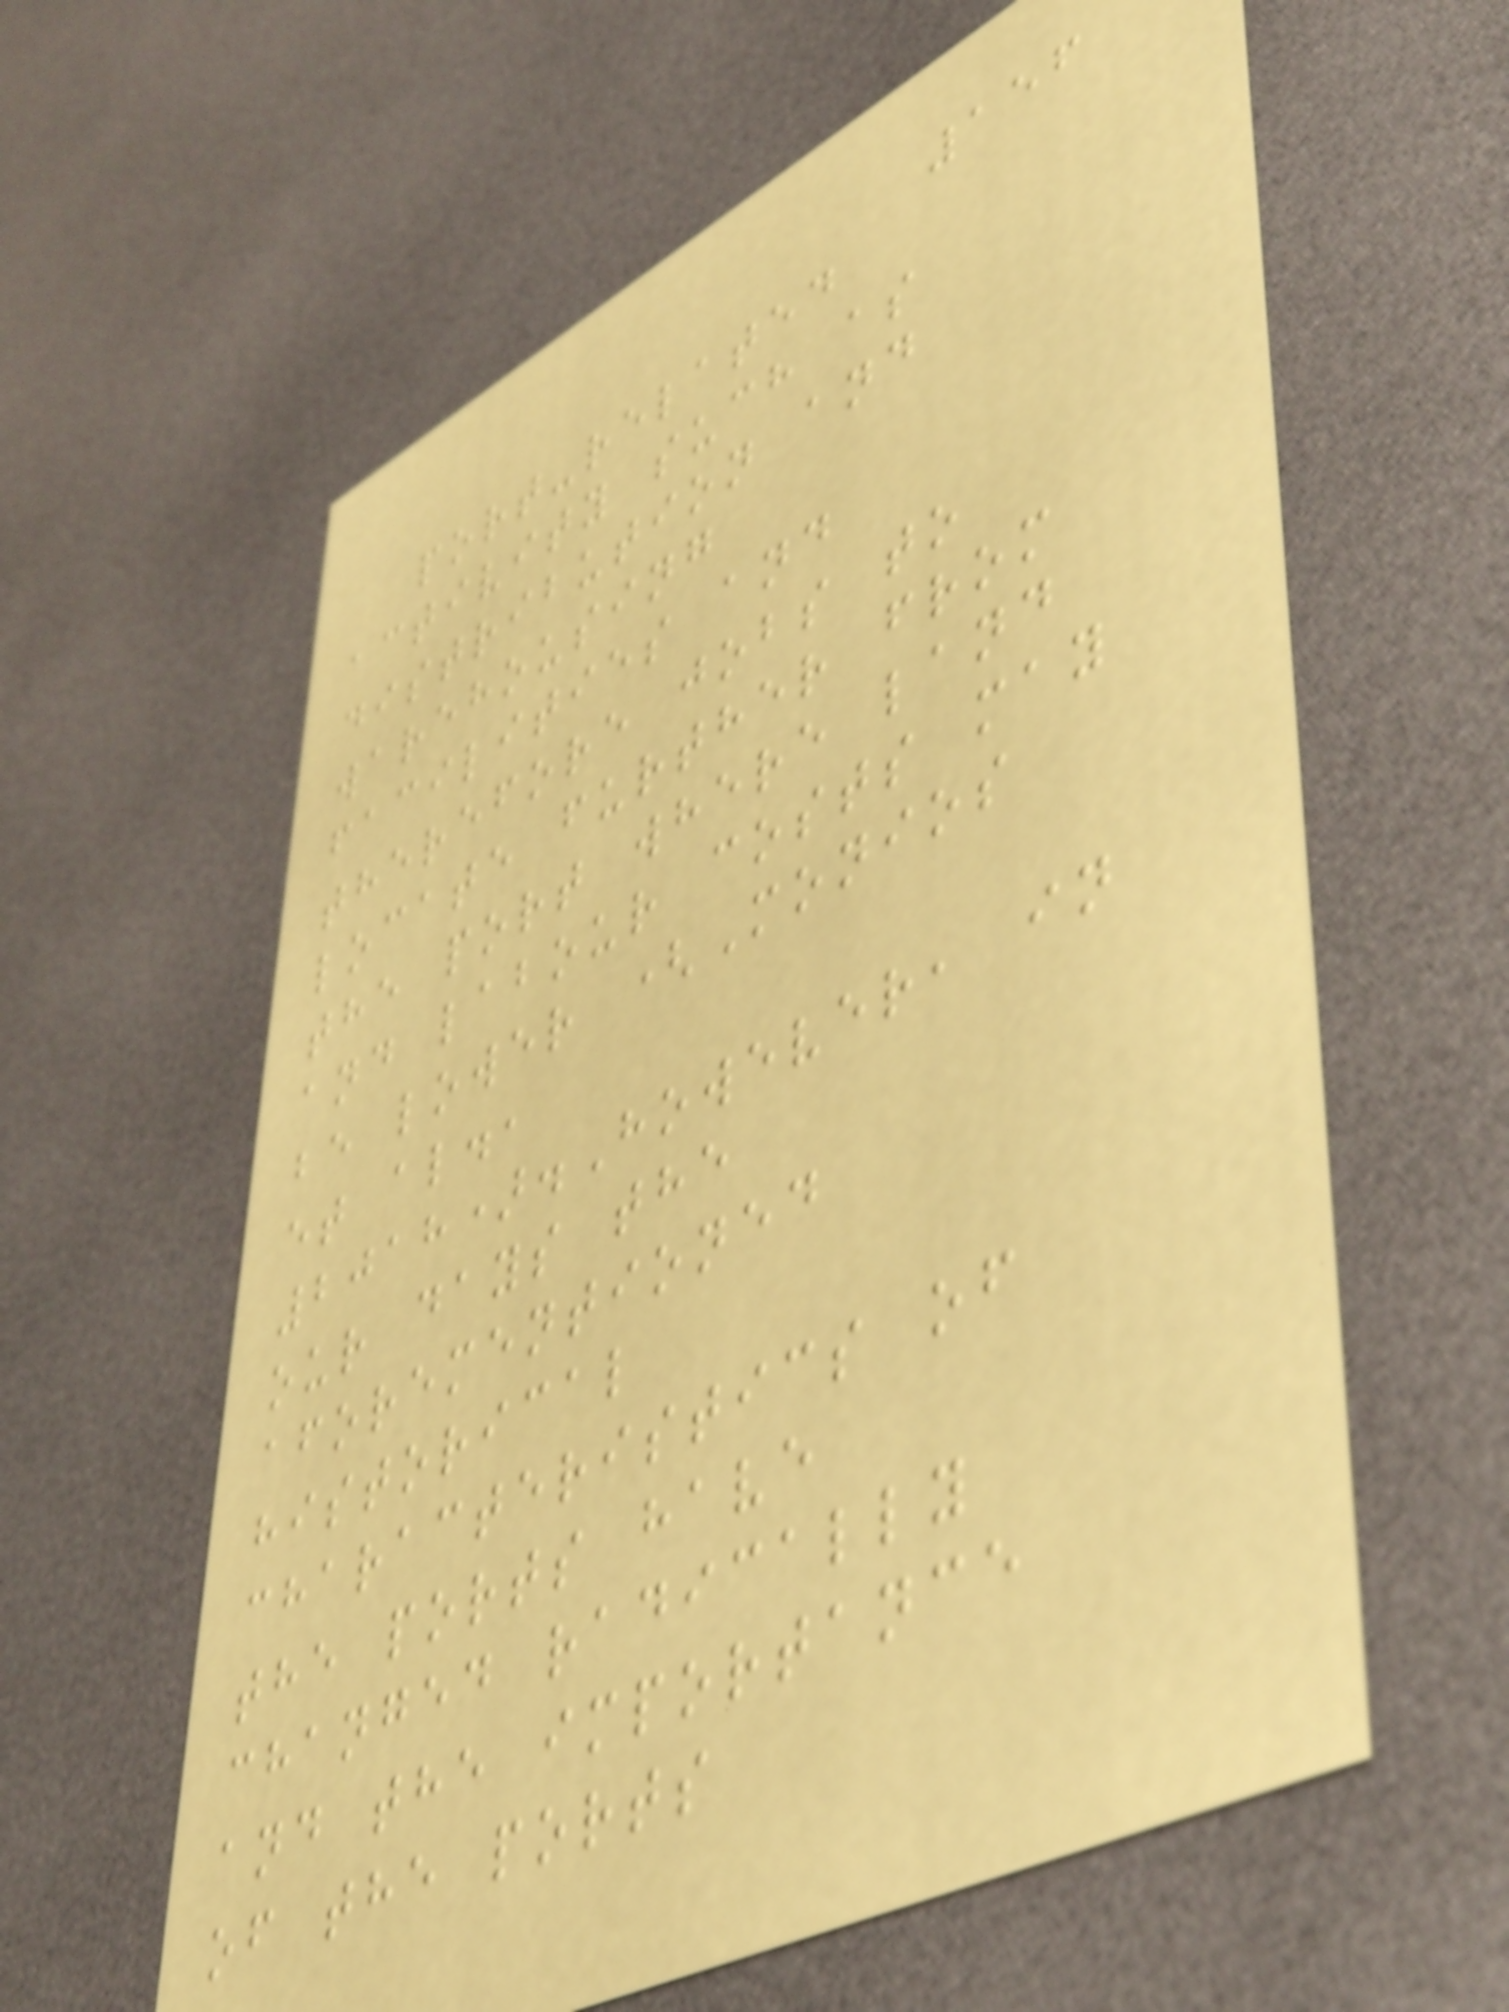156
port-related
activity such as
distribution and
warehousing
facilities and
therefore jobs to
locate further from
the port where land
and labour costs may
be lower (Monios
et al.,
2018).However, in
our days the
aforementioned
historical
characteristics of
the ports have
changed radically
and the importance
of the ports
